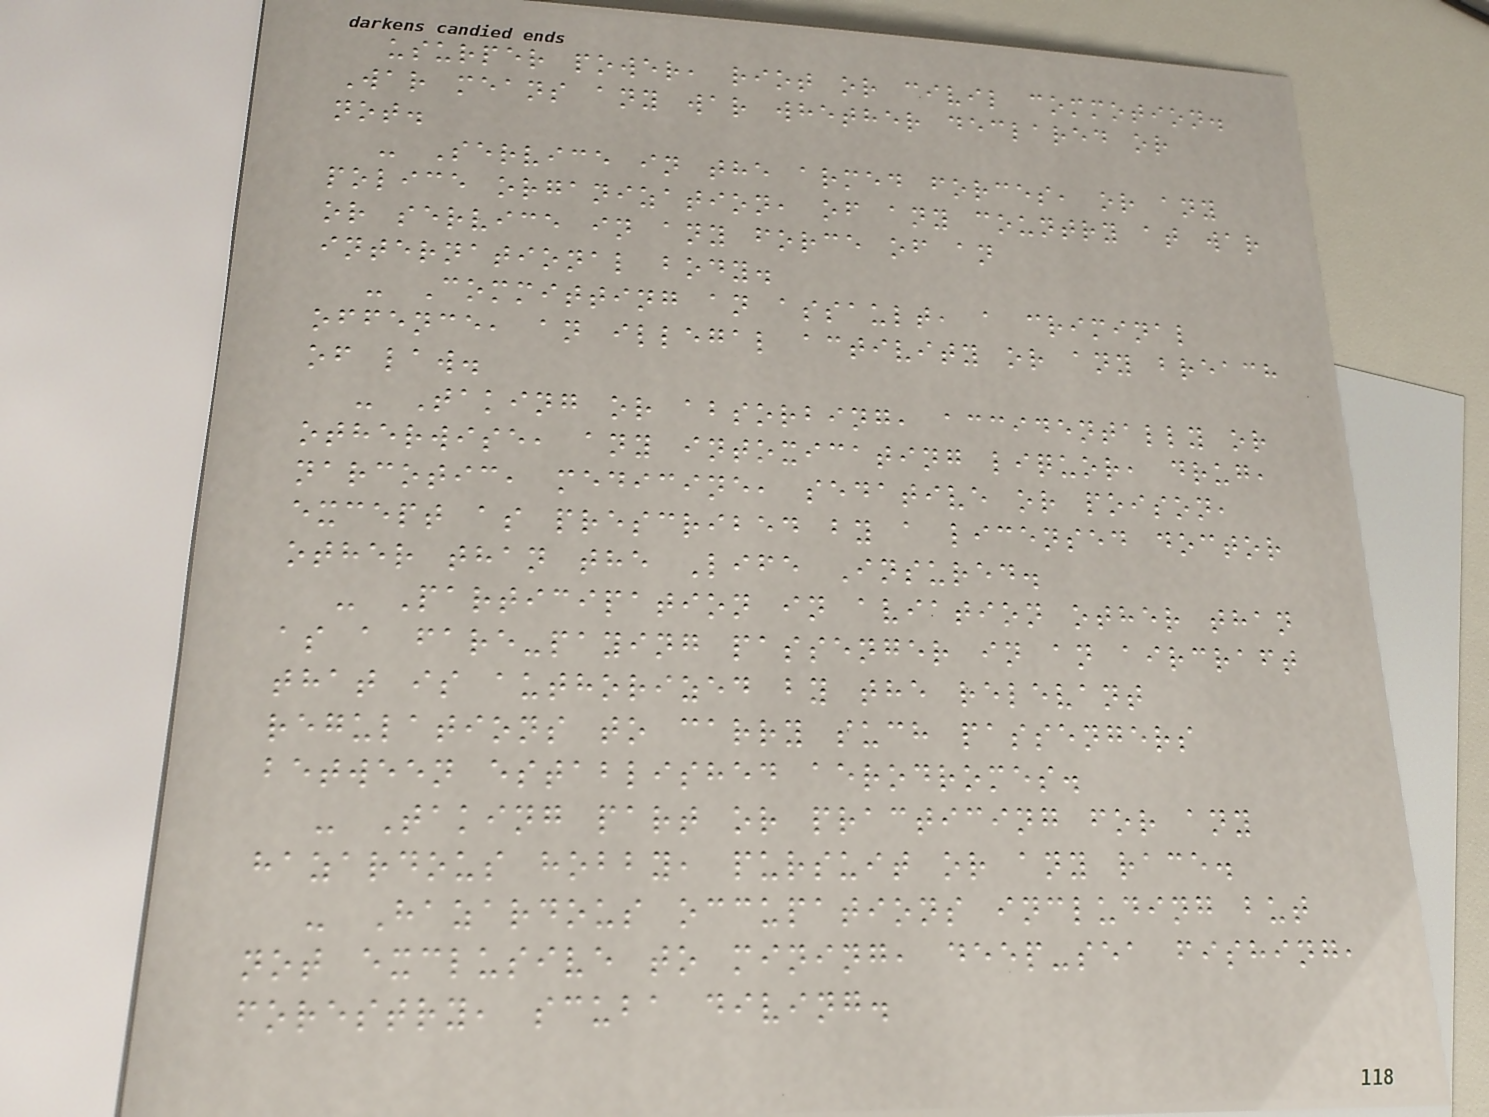usurper power, riot or civil commotion.
War means any war whether declared or
not.
- Service in the armed forces, or any
police organization, of any country at war
or service in any force of an
international body.
- Committing an assault, a criminal
offence, an illegal activity or any breach
of law.
- Taking or absorbing, accidentally or
otherwise, any intoxicating liquor, drug,
narcotic, medicine, sedative or poison,
except as prescribed by a licensed doctor
other than the Life Insured.
- Participation in aviation other than
as a fare-paying passenger in an aircraft
that is authorized by the relevant
regulations to carry such passengers
between established aerodromes.
- Taking part or practicing for any
hazardous hobby, pursuit or any race.
- Hazardous occupations including but
not exclusive to mining, deep-sea fishing,
forestry, scuba diving.
